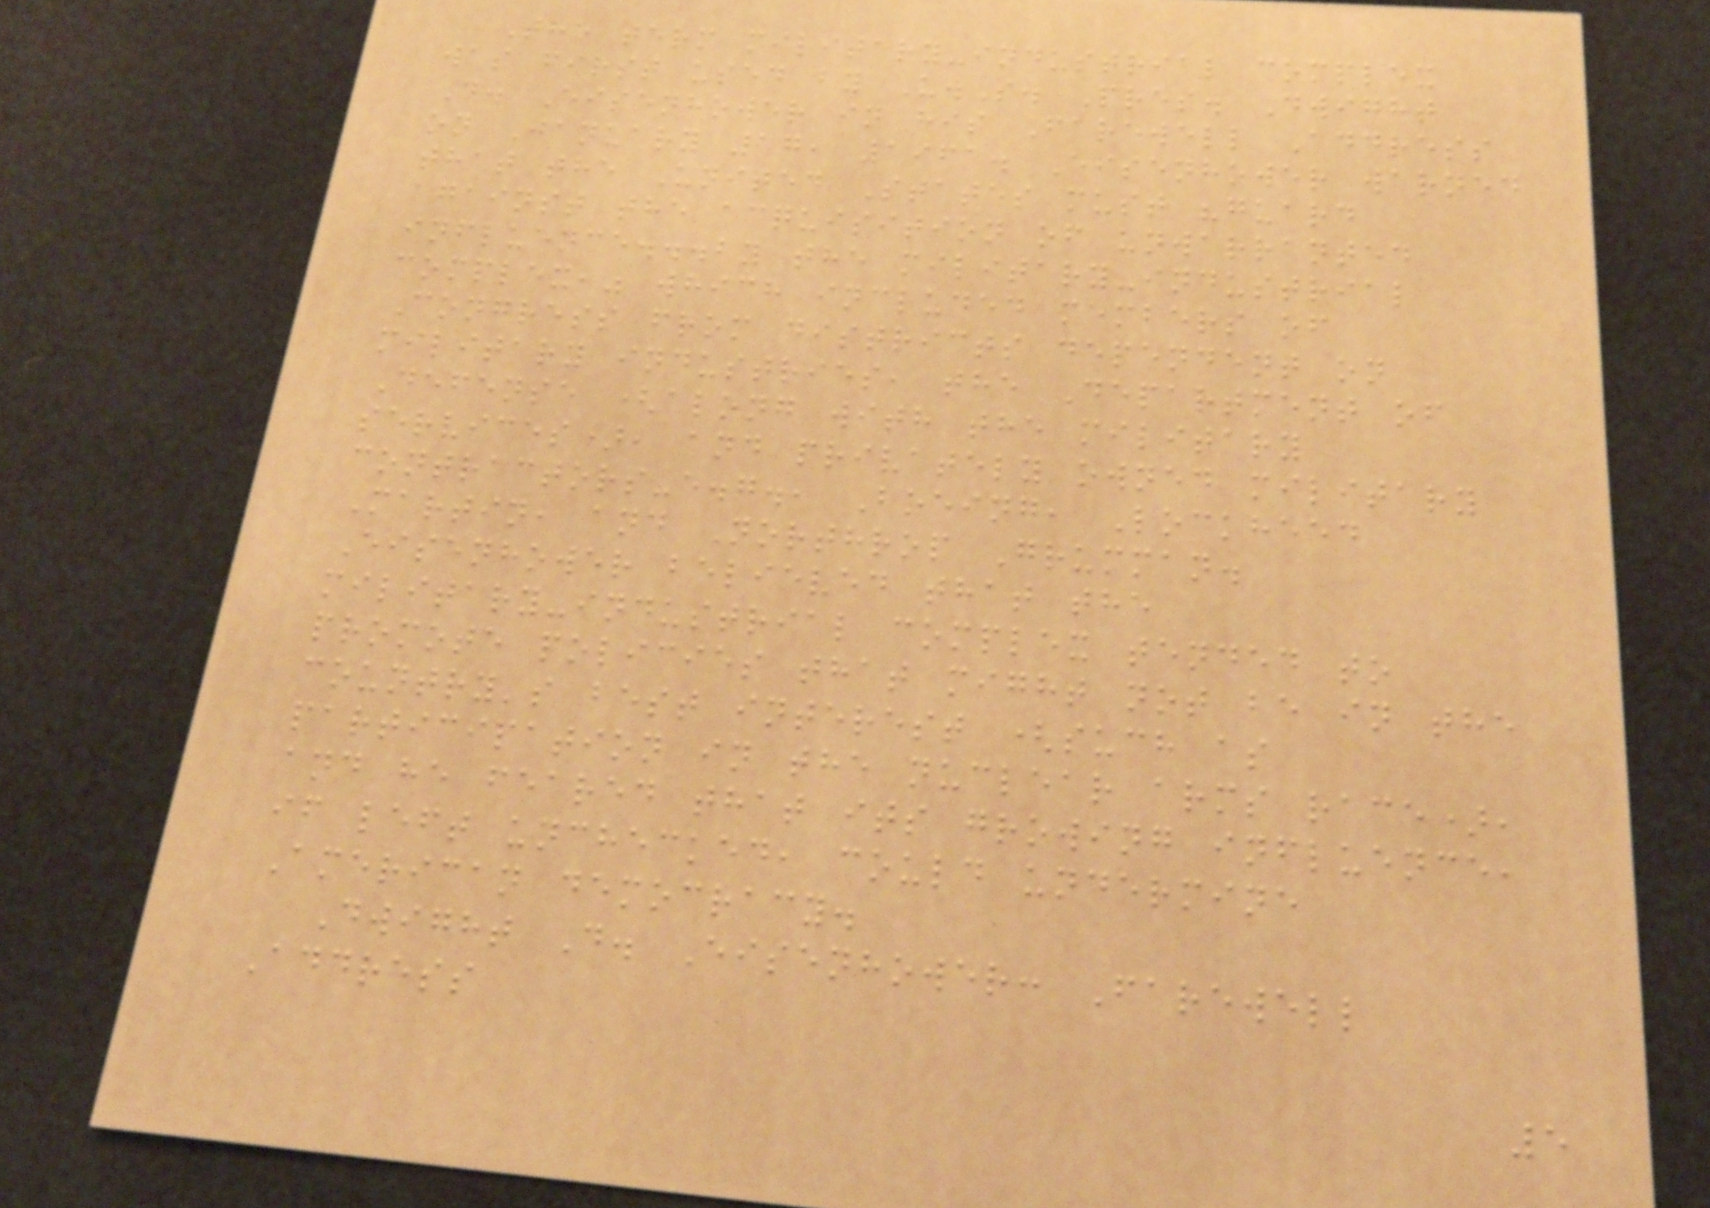The term military-industrial complex
was first used by U.S. Pres. Dwight
D. Eisenhower in his Farewell Address
on January 17, 1961. Eisenhower warned
that the United States must "guard
against the acquisition of unwarranted
influence...by the military-industrial
complex," which included members of
Congress from districts dependent on
military industries, the Department of
Defense (along with the military
services), and privately owned military
contractors-e.g., Boeing, Lockheed
Martin, and Northrop Grumman.
Eisenhower believed that the
military-industrial complex tended to
promote policies that might not be in the
country's best interest (such as
participation in the nuclear arms race),
and he feared that its growing influence,
if left unchecked, could undermine
American democracy.
Dwight D. Eisenhower: Farewell
Address
5
